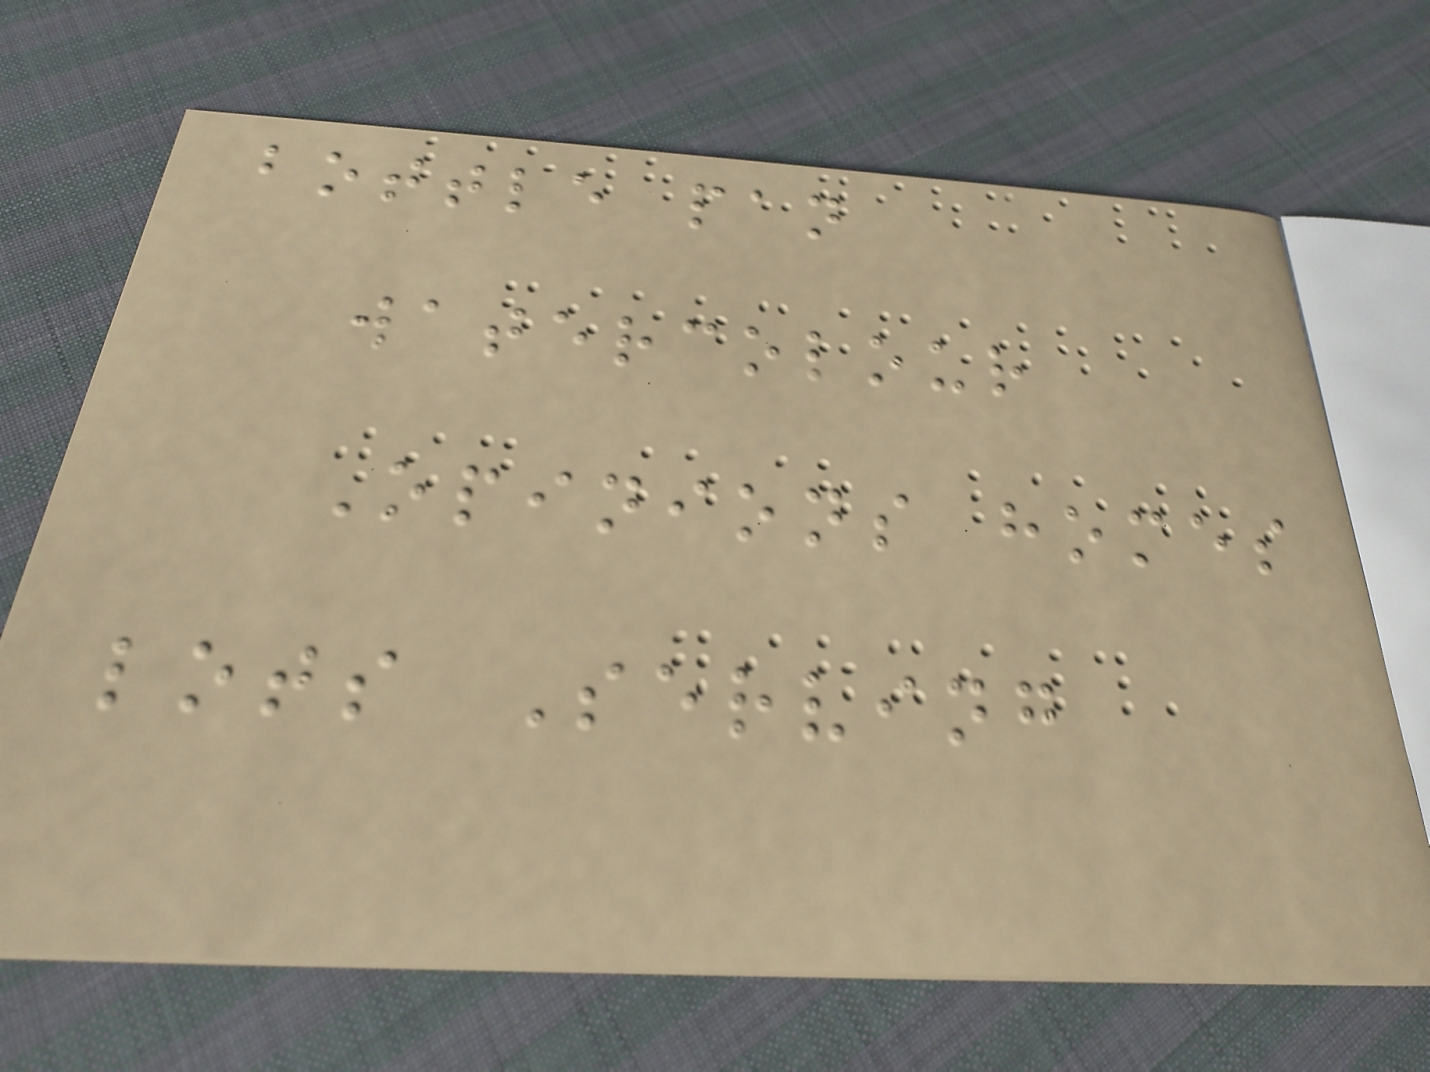bottle pan
watercolour
Opinions homes
lots Serving
